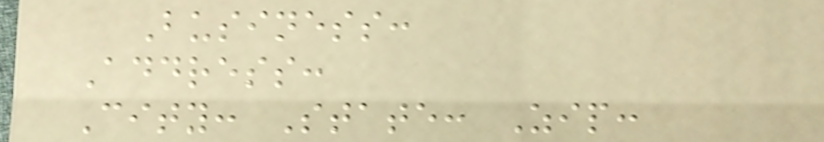Business:
Address:
City: State: Zip:
